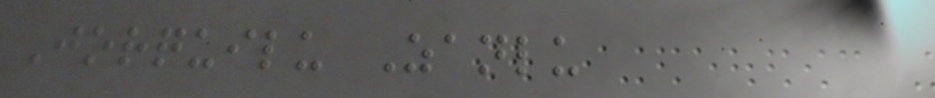Jorquilu Zanlu
